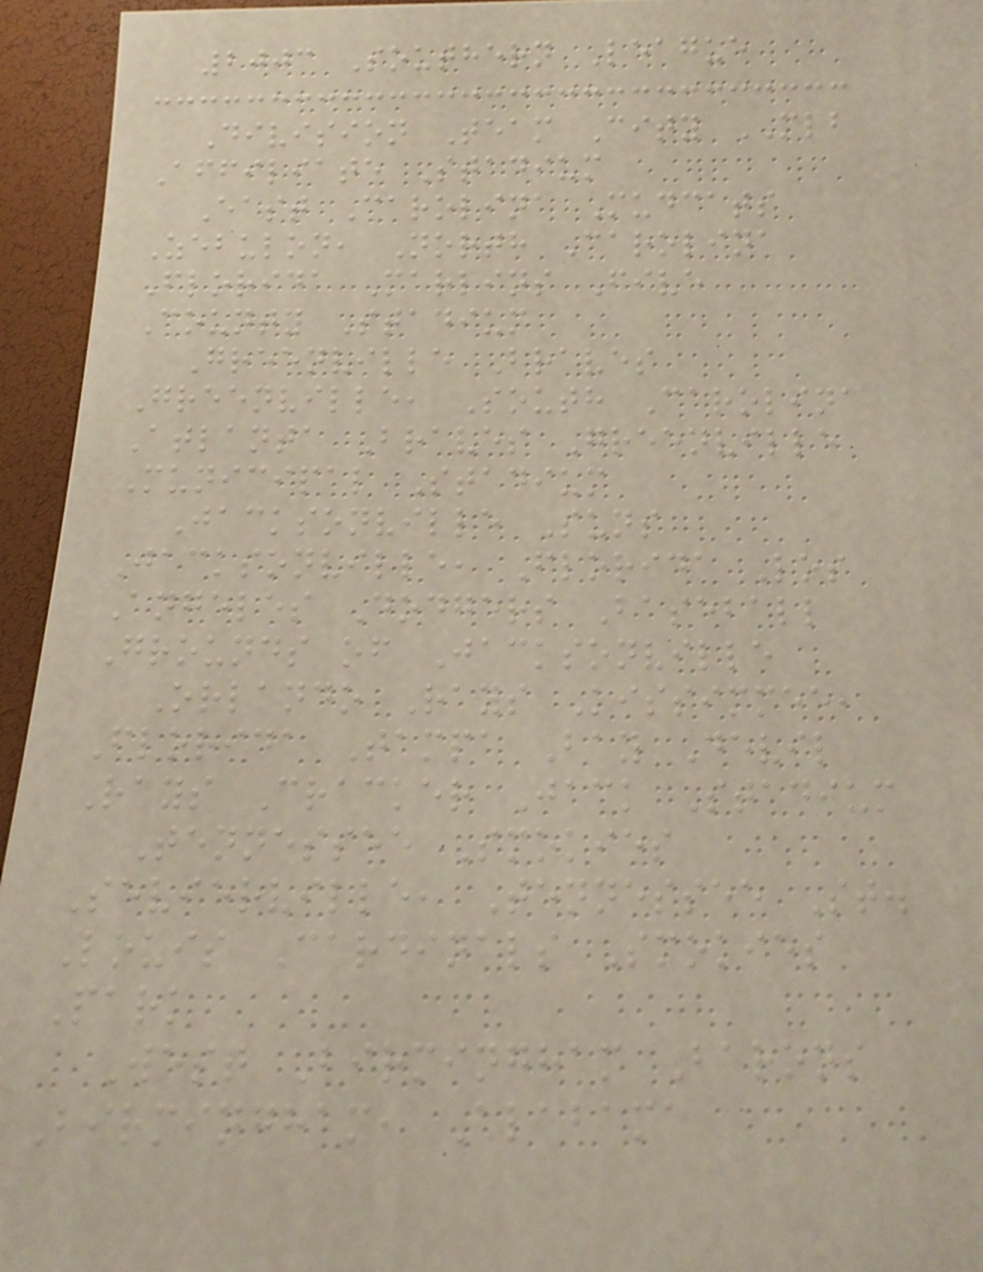2003 Southern League
Division Team City MLB
Affiliate Stadium
East Carolina Mudcats
Zebulon, North Carolina
Florida Marlins Five
County Stadium
Greenville Braves
Greenville, South Carolina
Atlanta Braves Greenville
Municipal Stadium
Jacksonville Suns
Jacksonville, Florida Los
Angeles Dodgers Baseball
Grounds of Jacksonville
Orlando Rays Kissimmee,
Florida Tampa Bay Devil
Rays Cracker Jack Stadium
Tennessee Smokies
Sevierville, Tennessee St.
Louis Cardinals Smokies
Park
West Birmingham Barons
Birmingham, Alabama
